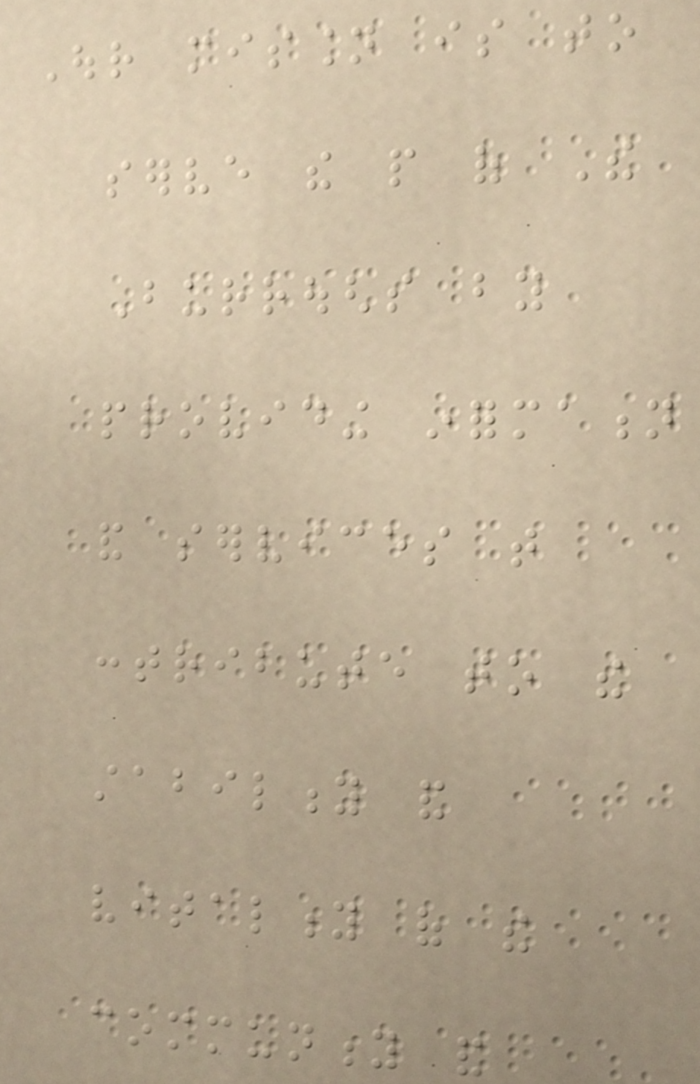Our mission is to
serve the people of The
Burroughs by
providing information
and services that
contribute to the
stability and
vitality of the
community and
